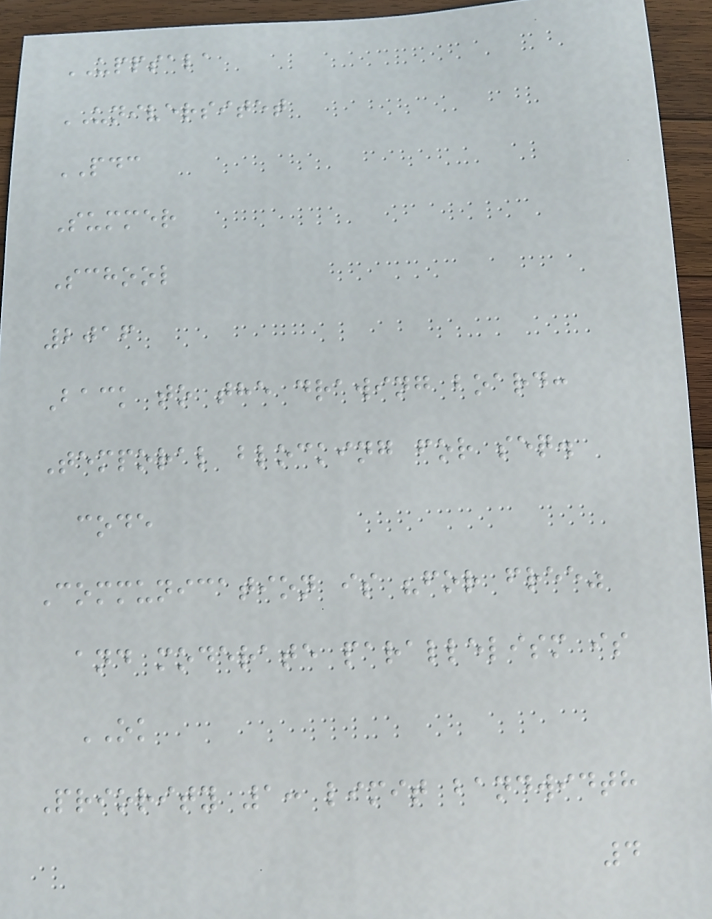UPPSALA
UNIVERSITET
PDC
Summer
School
2016
Back to the drawing board:
Temporal blocking for seq.
code
Communication is "for free"
and moderate parallelism is
OK
Priority 1: limit bandwidth
4
